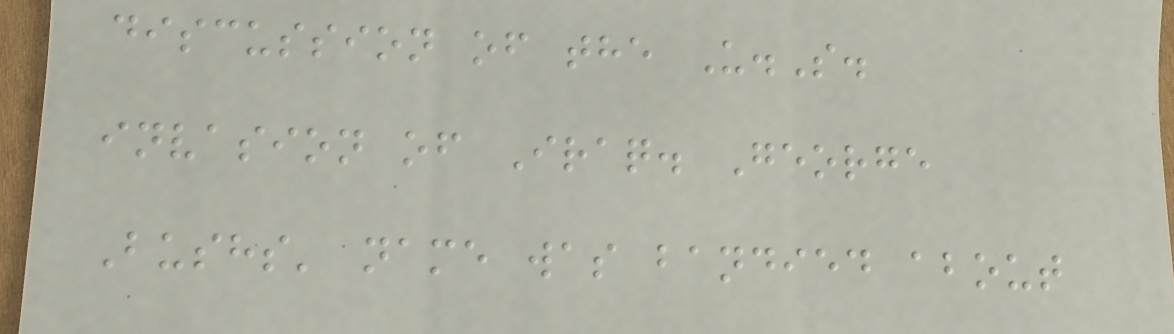discussion of the U.S.
invasion of Iraq. George
Bushs' name was bandied about
